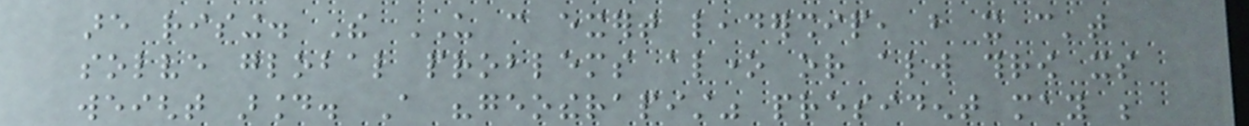are rising. The US can exert leadership, but it can't
solve global problems alone or always throw its
weight around. A "geotherapist" president may be
